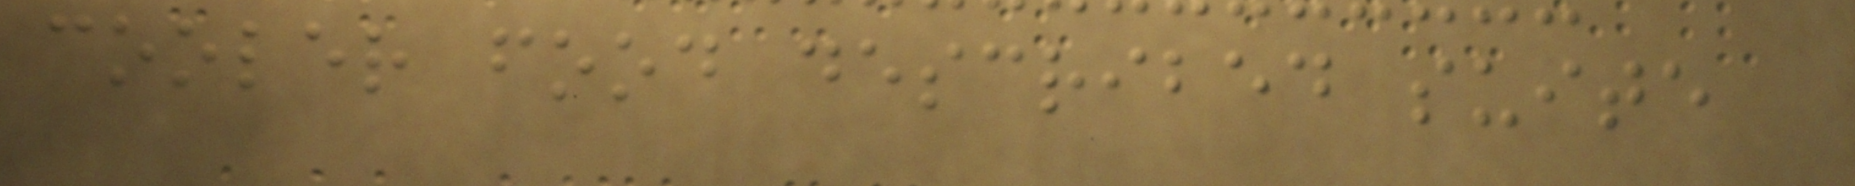cooler food described suite
